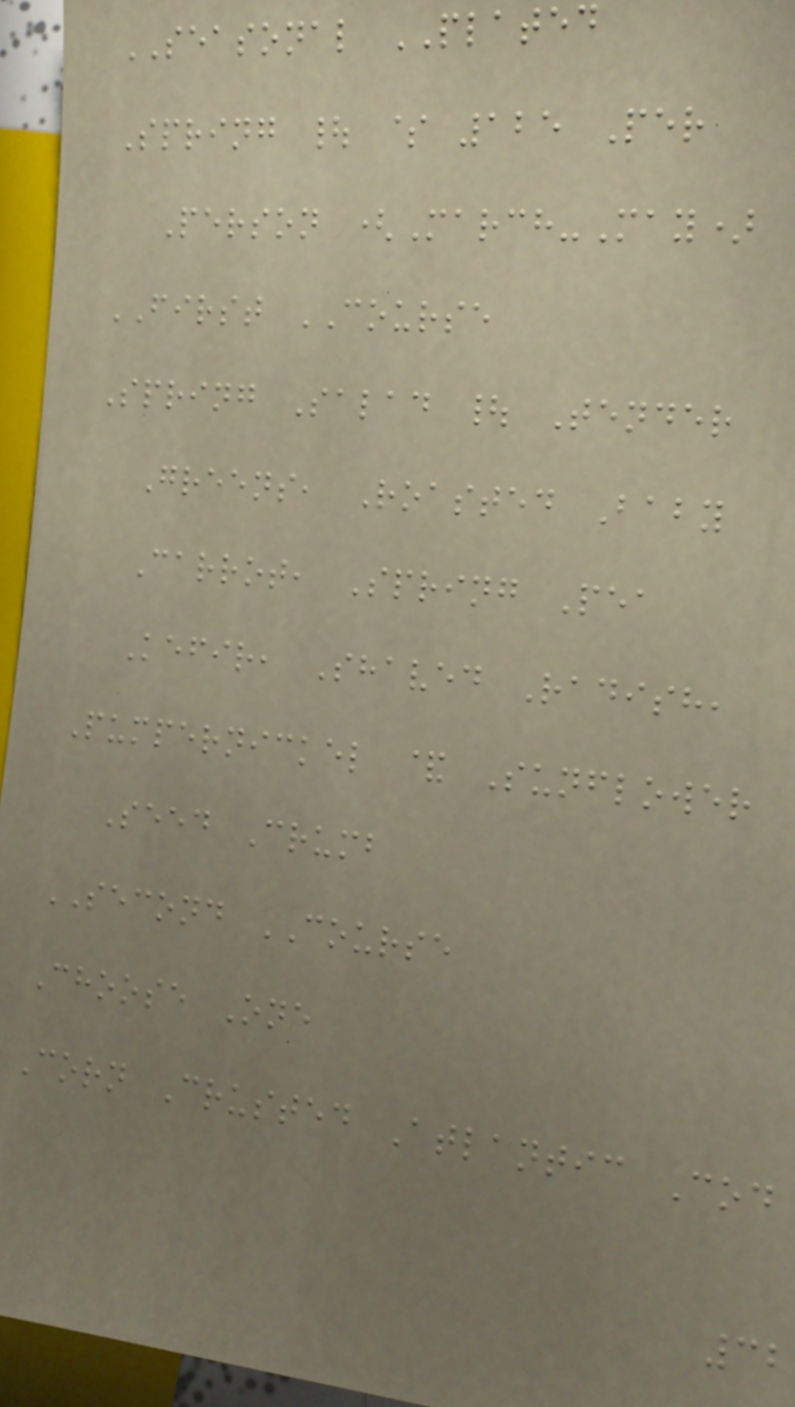SEASONAL PLATED
Spring | $ 125 Per
Person (March-May)
FIRST COURSE
Spring Salad | Tender
Greens, Roasted Baby
Carrot, Spring Pea
Kefir, Shaved Radish,
Pumpernickel & Sunflower
Seed Crumb
SECOND COURSE
Choose One
Corn Crusted Atlantic Cod
32
